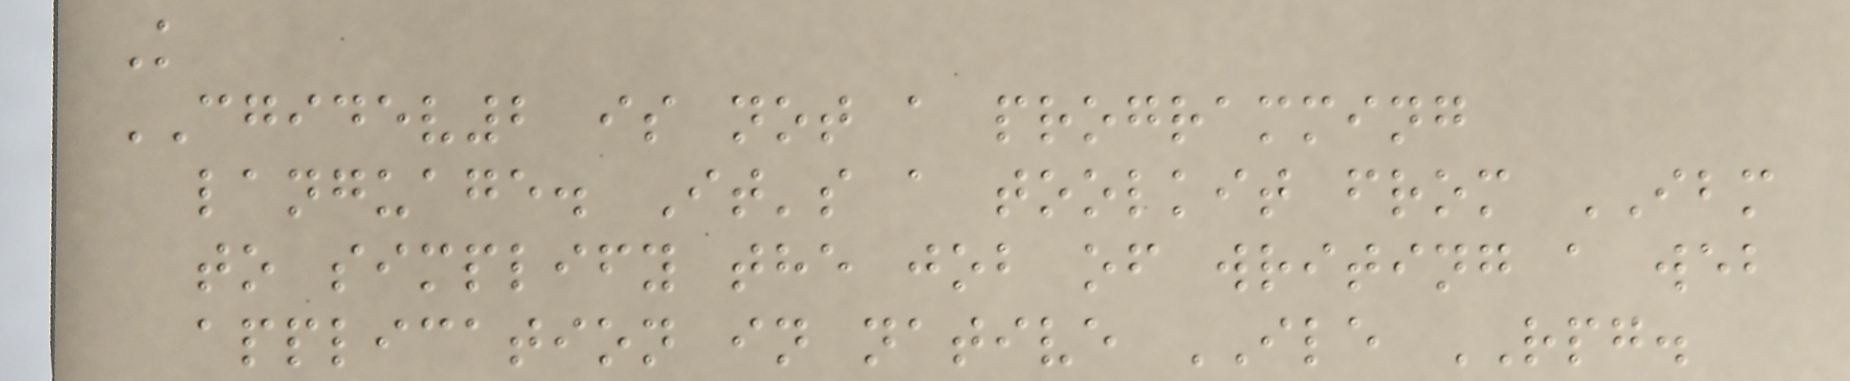K
CGIDEV2 is not a programming
language. It's a toolkit from IBM
to simplify the job of writing a web
application in native ILE RPG.
